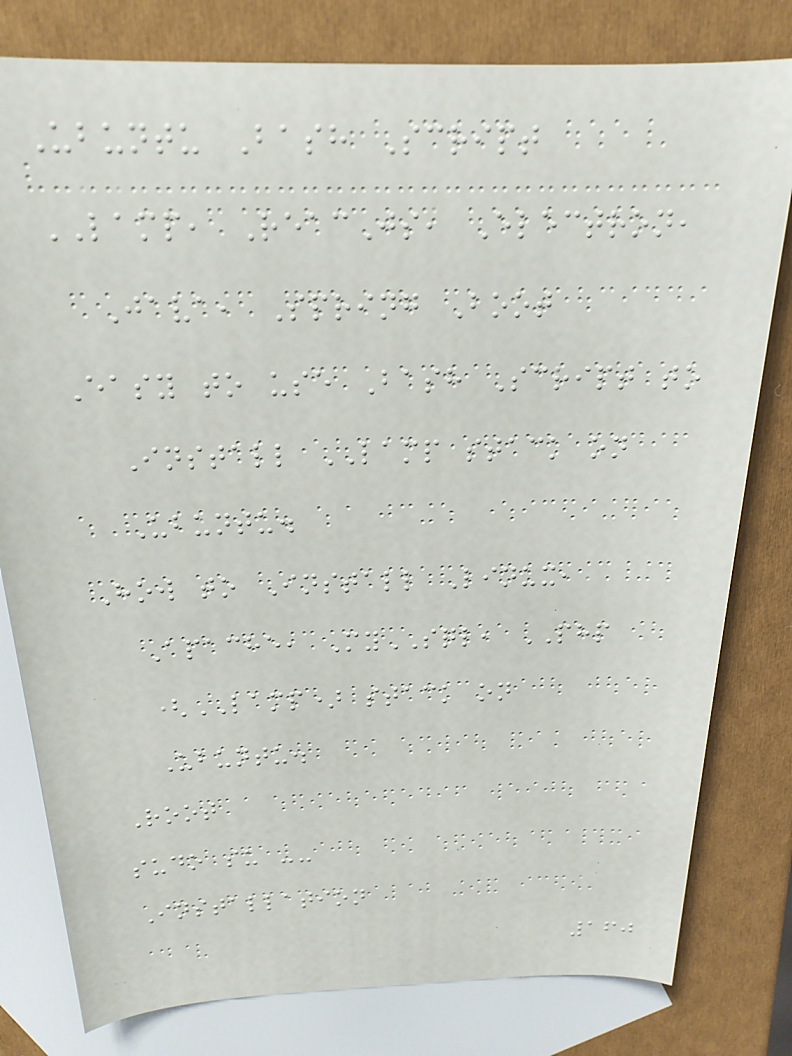Ubuntu Bash Script
LAMP, ReacJs, Electron,
Java, Spring Boot
Easy to use Bash Script to
Install LAMP stack on
Ubuntu.
How to Install Linux,
Apache, MySQL, PHP
(LAMP) stack on
Ubuntu.
Root
sudo su --
Installation
160
